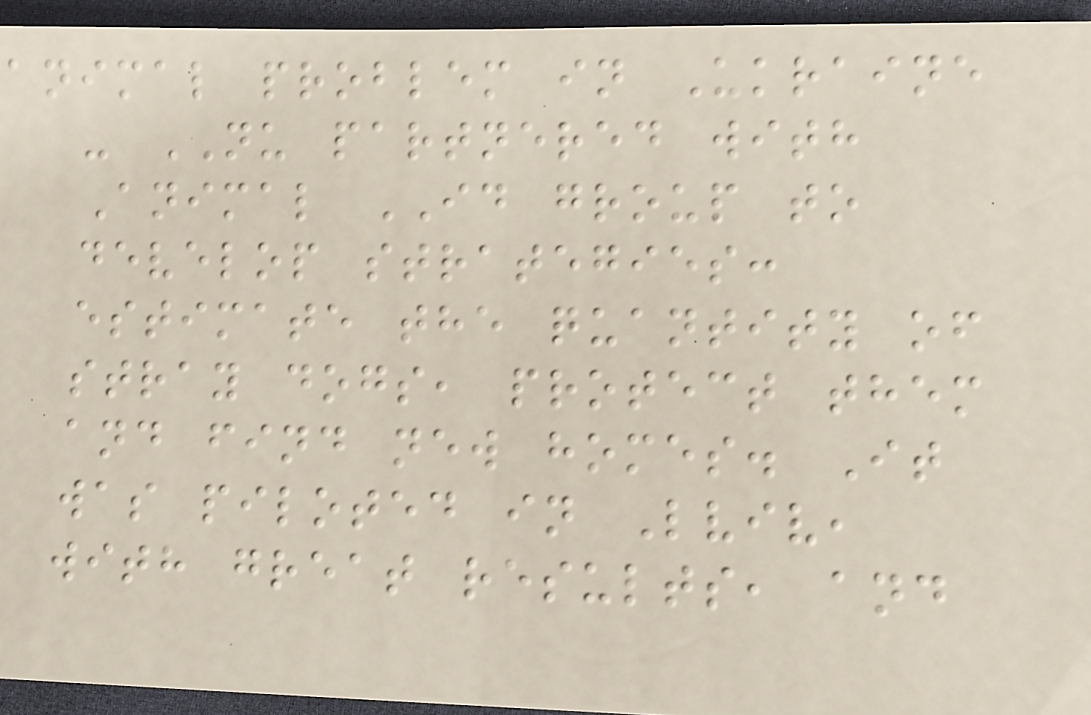animal problem in Ukraine
- NU partnered with
Animal ID group to
develop strategies:
estimate the quantity of
stray dogs, protect them
and find new homes. It
was piloted in Lviv,
with great results, and
